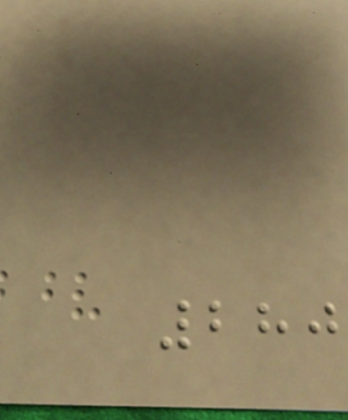280
